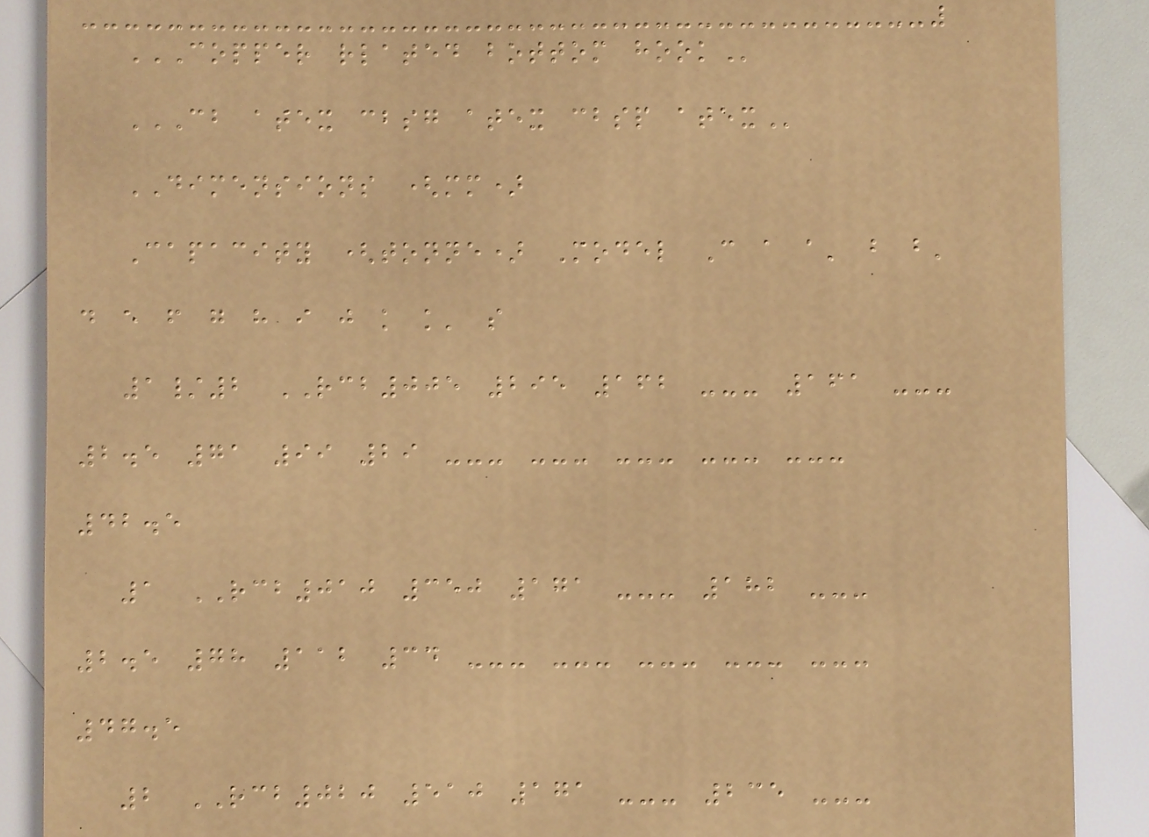COPPER RLATED BOTTOM HOOK
CB ATEX CBSG ATEX CBSP ATEX
DIMENSIONS (mm)
Capacity (tonne) Model C a a' b b'
d e f g h i j k k' s
1/2 RCB005 295 162 --- 161 ---
2.5 71 99 29 --- --- --- --- ---
42.5
1 RCB010 350 171 --- 182 ---
2.5 78 112 34 --- --- --- --- ---
47.5
2 RCB020 510 171 --- 235 ---
